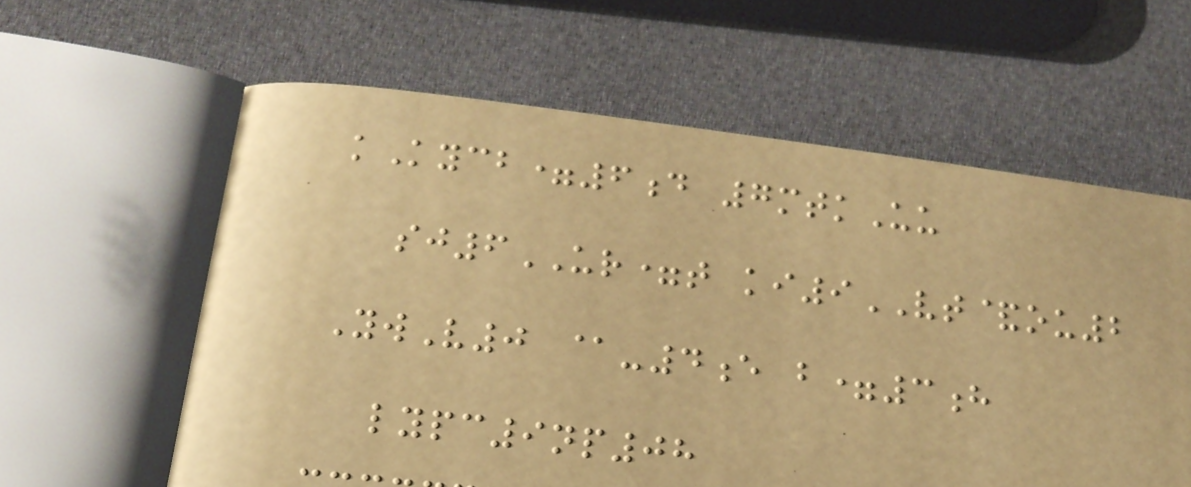kKycb=6d 7mtkUu
sj6UR=t ki9VT&ou2
YwV0 @-4e b=3h
lypc9np08
